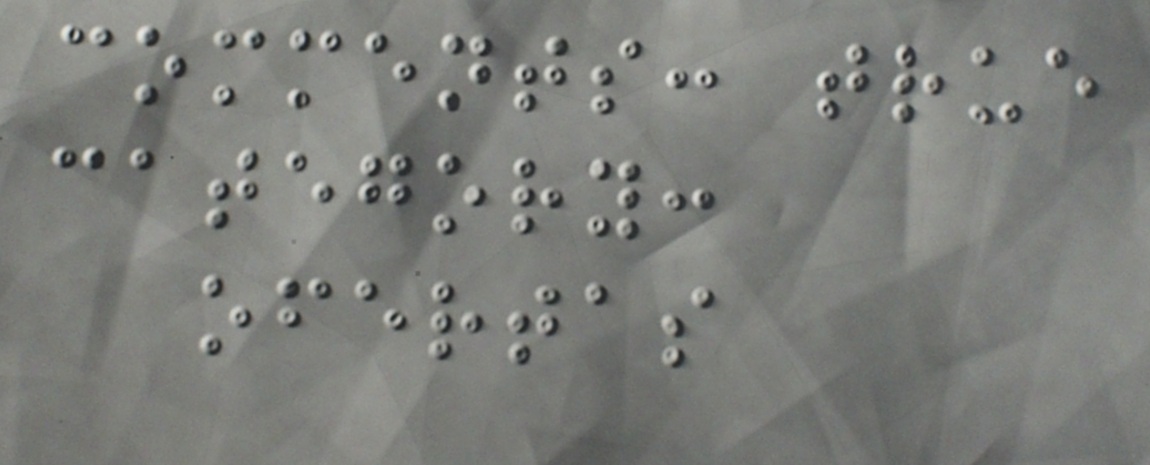comments: true
category:
ofertas
